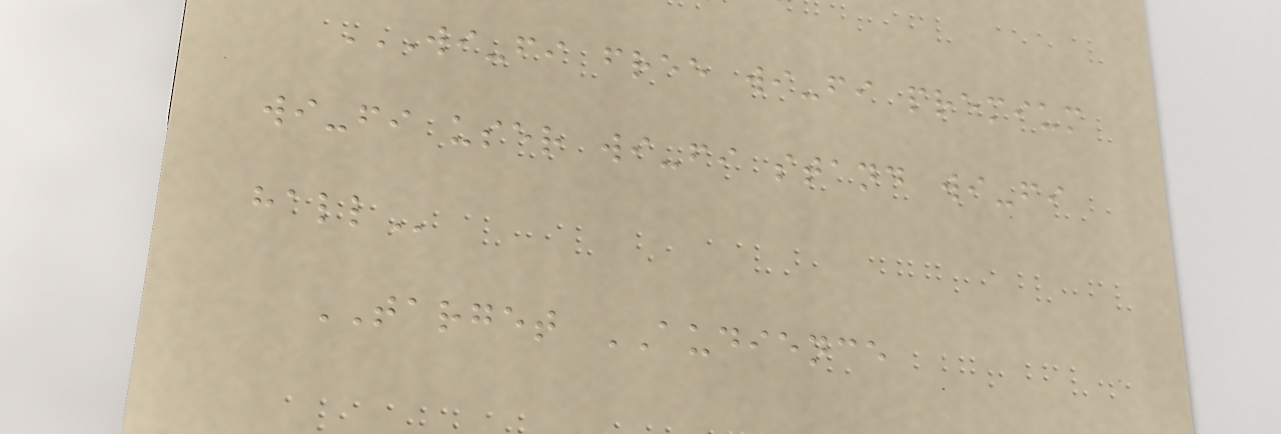WI-FI FREE WI-FI PREMIUM
WI-FI USER WI-FI STAND WI-FI
HALL
TARGET AUDIENCE
